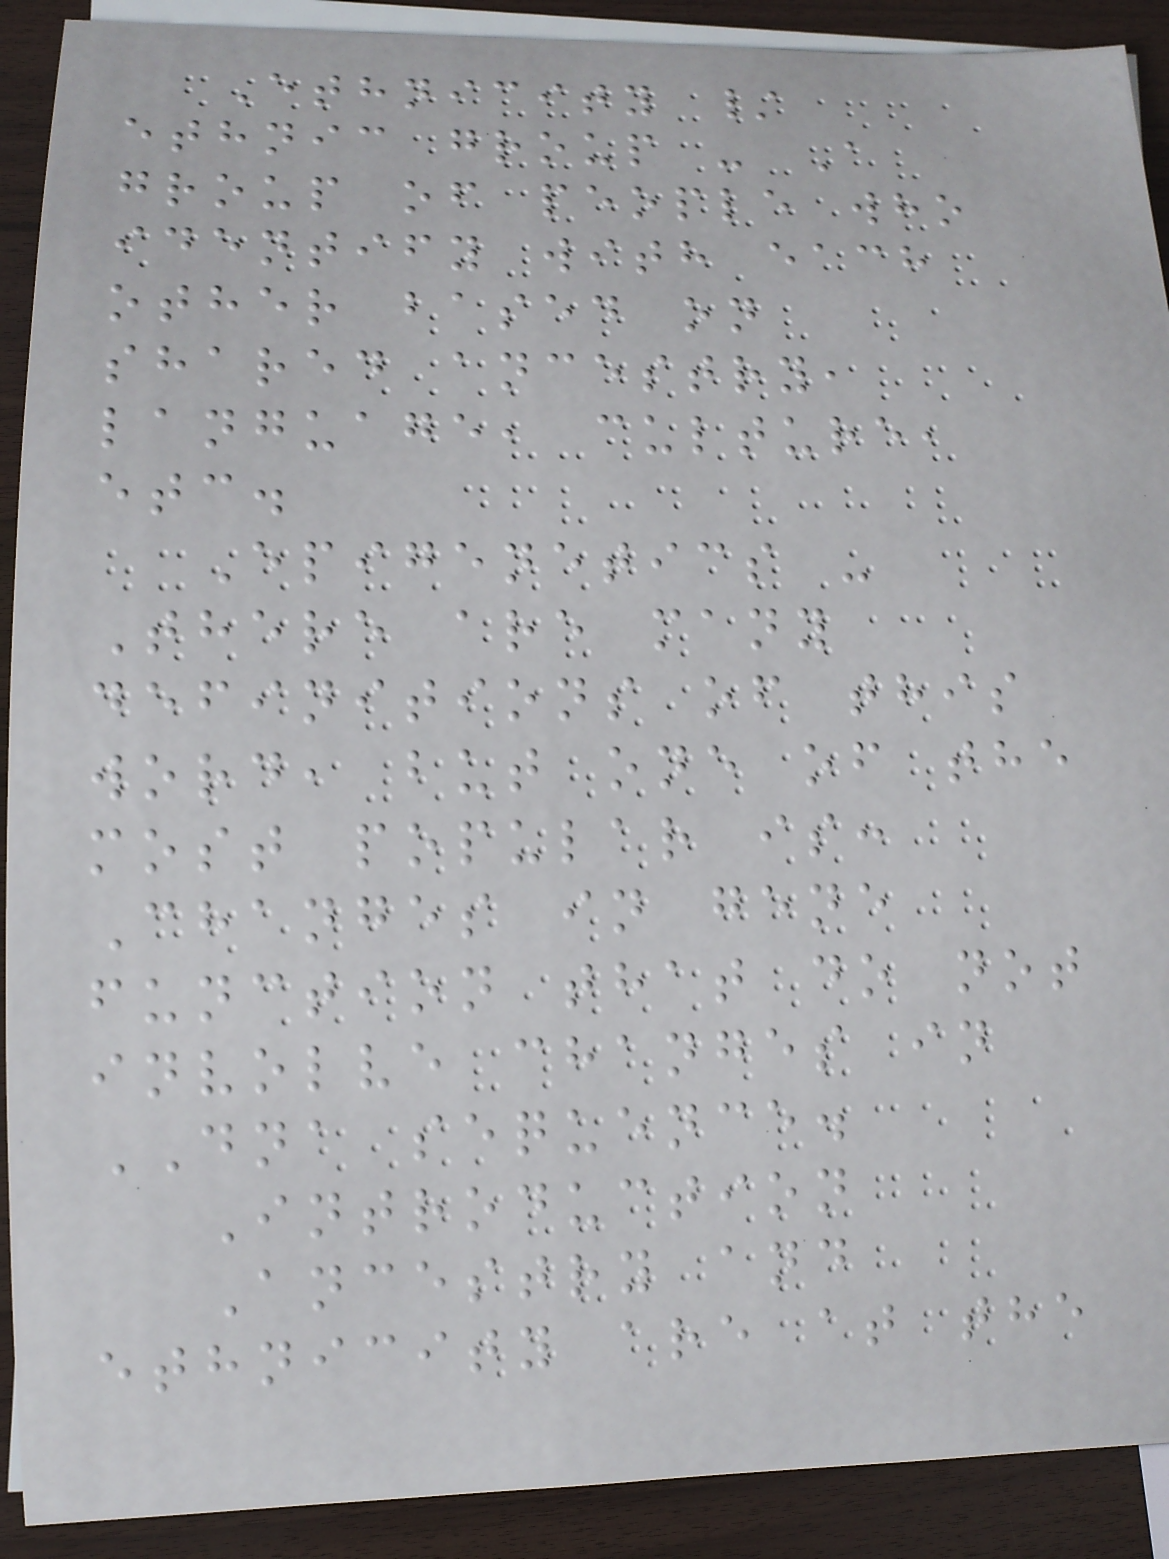Ethnicity /
ethnic group - A
group of people who
identify with each
other based on
shared ancestry,
language, culture,
etc.
Epigenetics -
There are many
definitions of this
word, but one of the
most popular is:
Changes in gene
function that do not
involve changes in
DNA sequence.
Introduction
Ancestry and
ethnicity are at the
